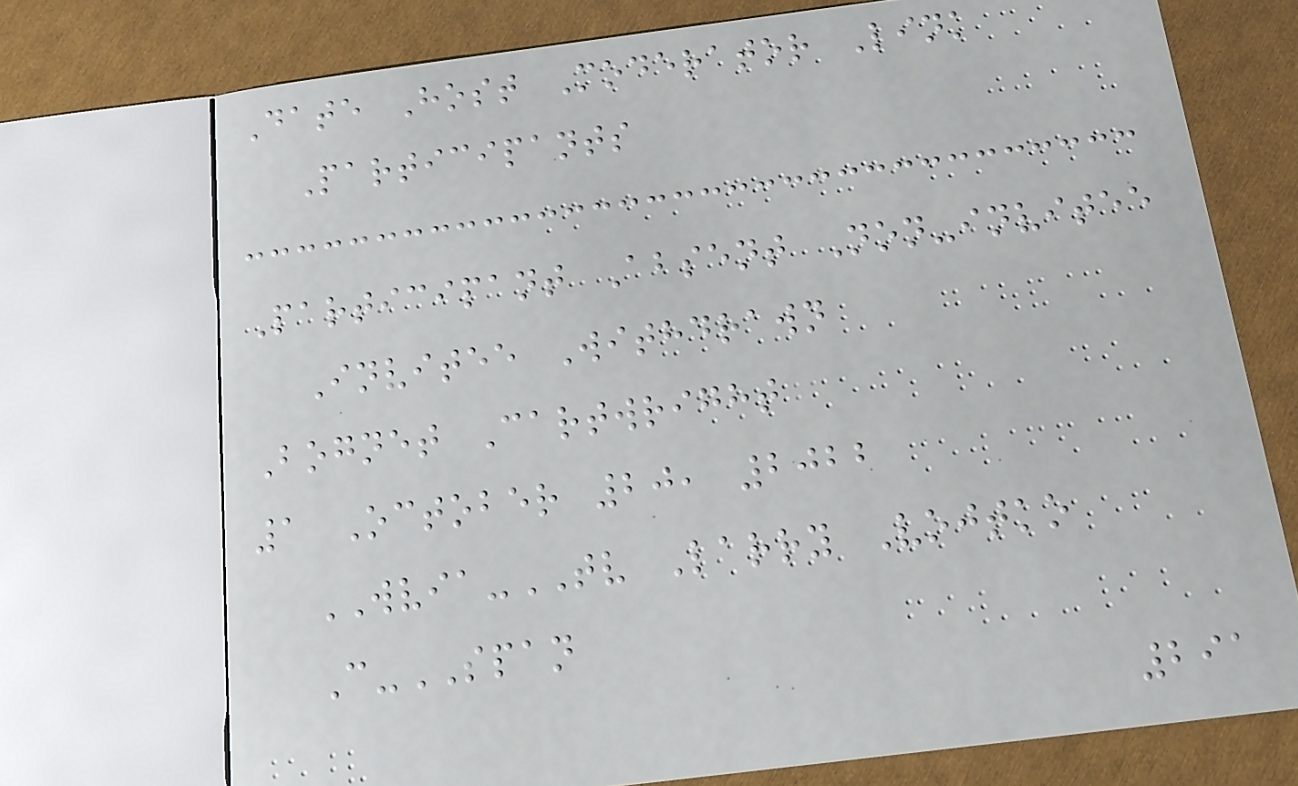Date Host Moderator Link
Participants
Participant Absent Non-invitee
Invitee Withdrawn
Bognet Cartwright
1 October 20, 2022
WVIA-TV Larry Vojtko
C-SPAN
291
